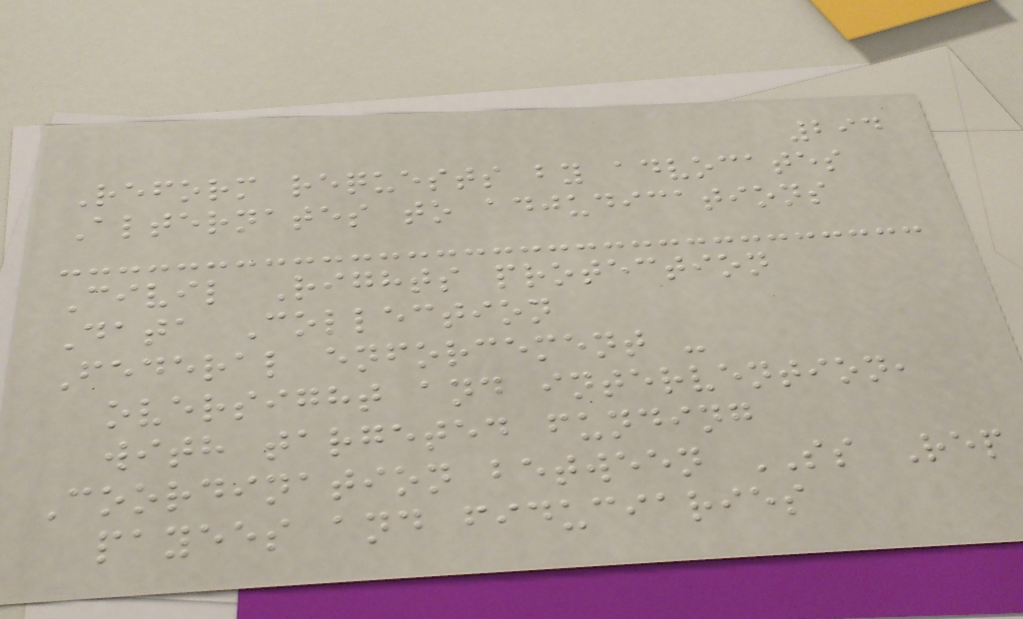294
Reform requests by advocates
Alternates to adjudications
Civil Rights protection
Data Collection
Federal enforcement -
oversight and intervention,
with targeted funding
Coordination between SS Rep
payees and fiduciaries
